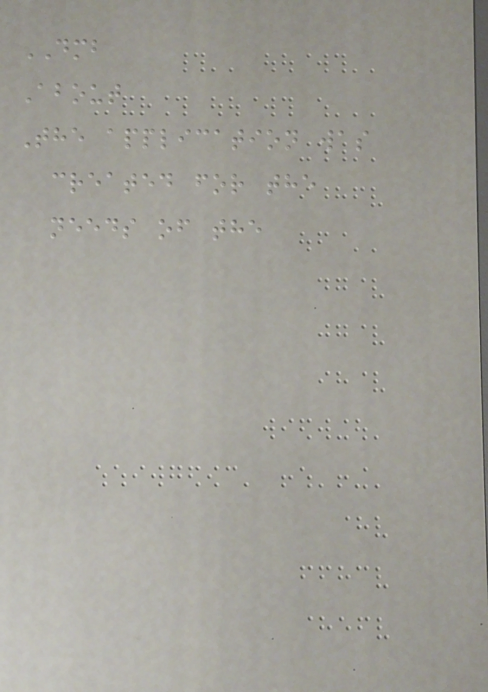DMB
About
The application was
created for the
needs of the
